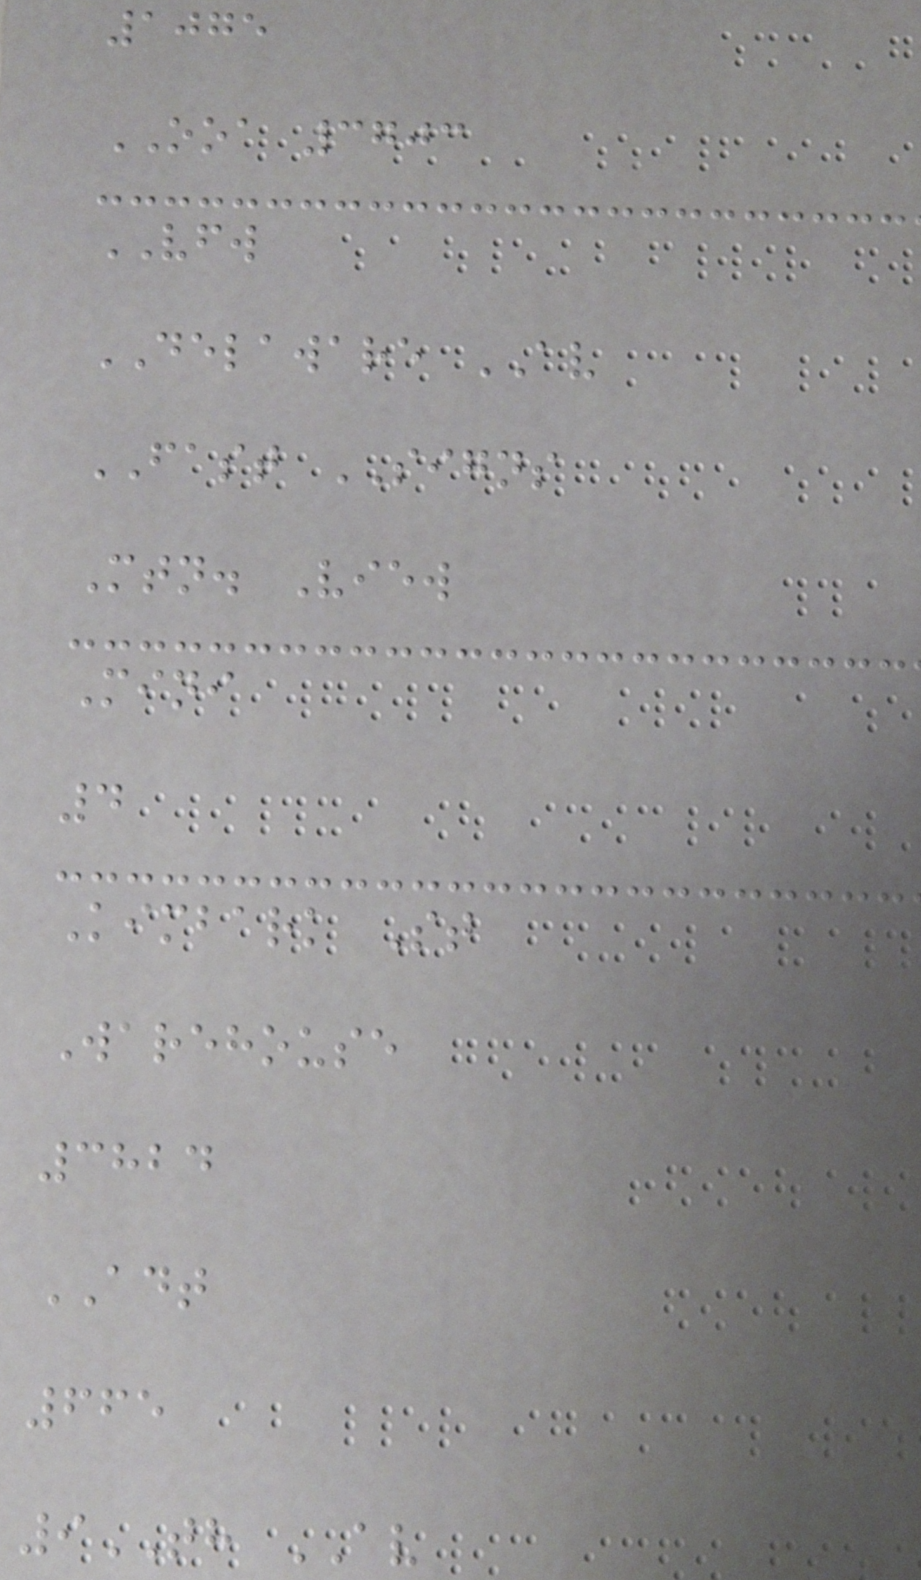1075
OOA 3703
VFW
DELAWARE AV
FAST SIGNS
Mtn. View
Mini
4
Kimbark St
Warehouse
3824
ADT
665
9TH AV
